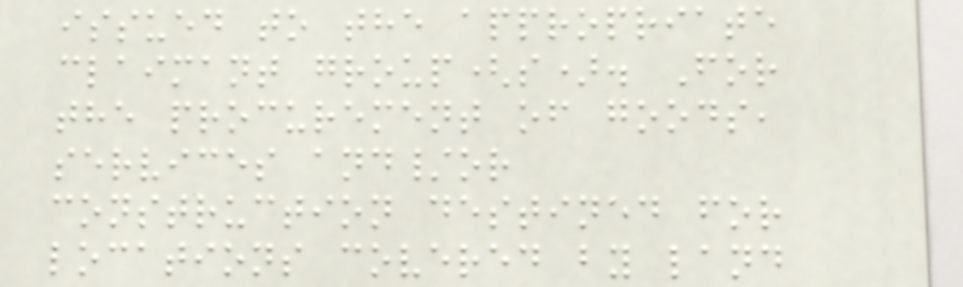issued to the appropriate
claimant group(s). For
the procurement of goods,
services and/or
construction destined for
locations covered by land
